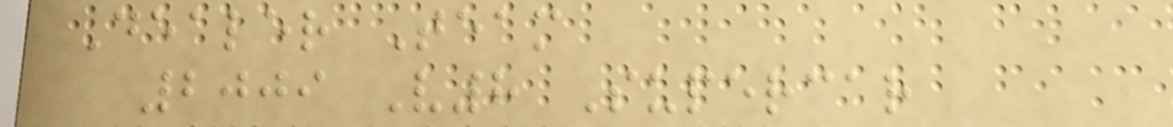Dealer Team
2009 V8 Supercar
